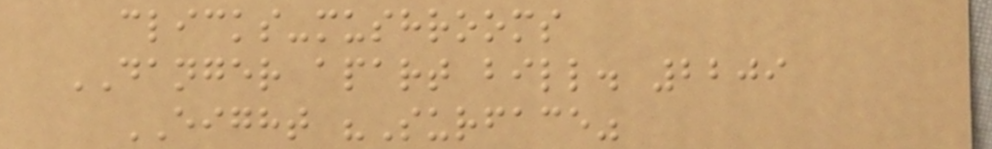clicks-mushrooms
DANGER apart bill. 2209
EIGHT "Surface"
